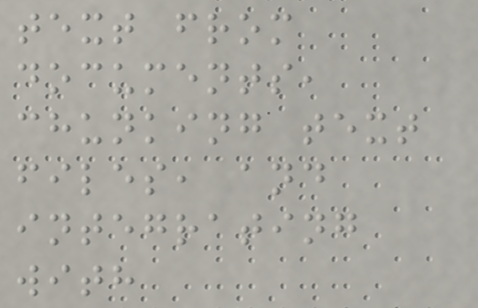text from
documents,
chunking text
files, and
integrating
with
